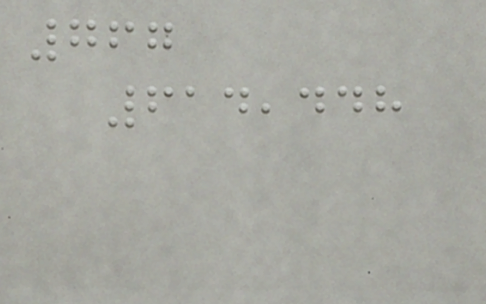767
614,448
